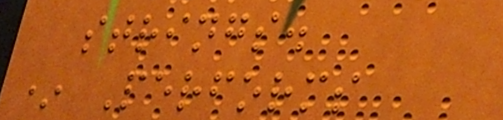strings.
* Performs
